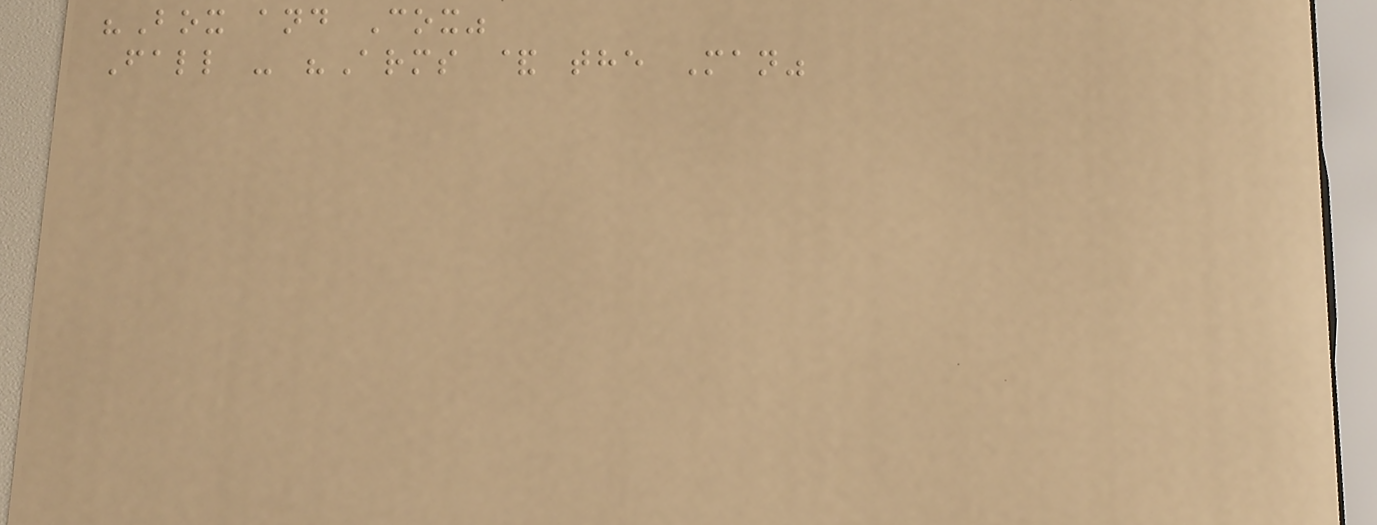"Box and Cox"
Fall - "Arms & the Man"
